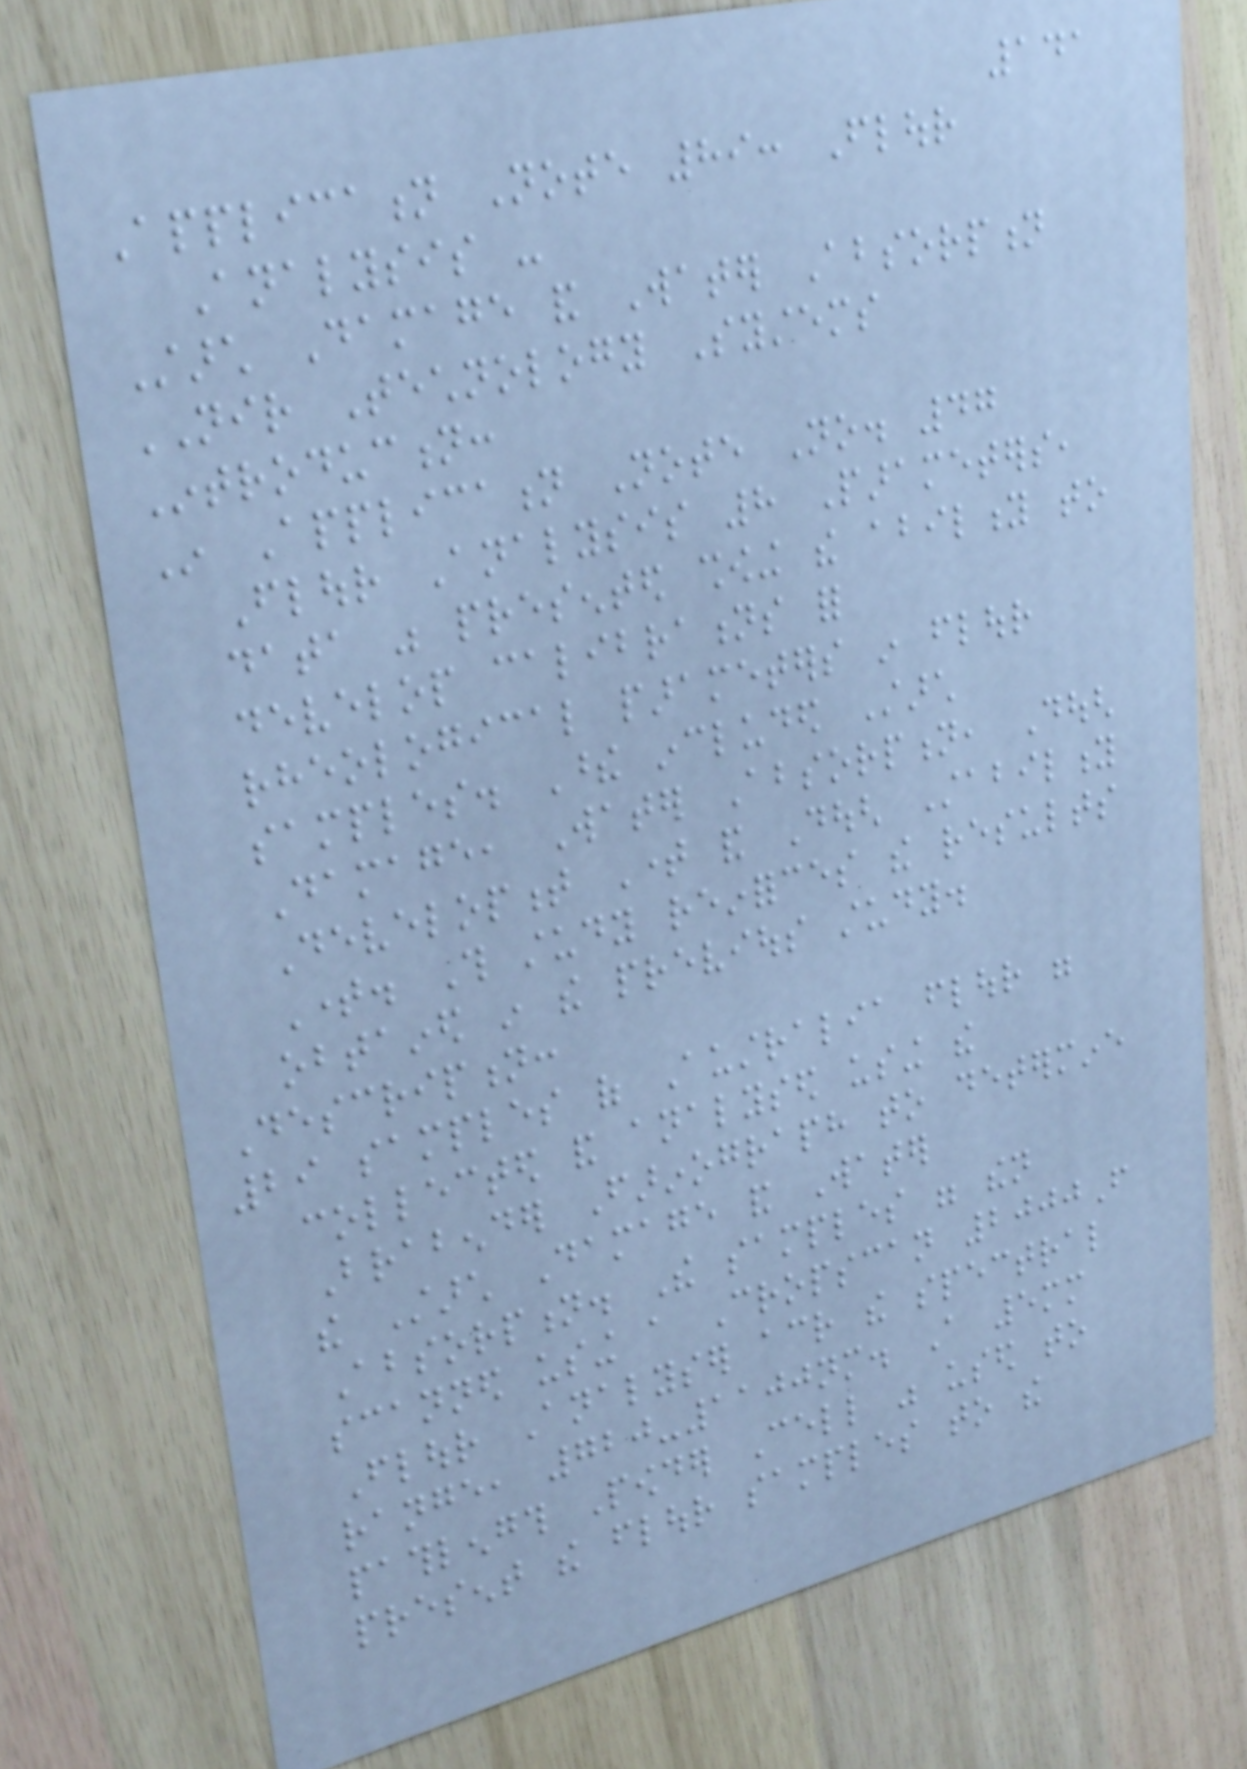141
Application Note 89: Flour
Analysis -
Starch Damage and Water Absorption
NIR Technology Systems
Introduction:
In Application Note No. 47
Flour Analysis 8 Parameters,
data was presented showing the ability to
develop calibrations for
rheological parameters in flour
samples. These included Starch
Damage, Water Absorption, Dough
Development Time and Dough Stability
Time. This study reinforces the results
obtained in the previous study.
Description:
29 samples of Australia flour were
collected and analysed using the
Brabender Farinograph to determine
the Starch Damage and Water
Absorption. The samples were then
scanned using a Cropscan 2000F
Flour Analyser across the spectral
range, 720-1100nm. A 5mm
pathlength Powder Cell was used to
present the flour samples to the
